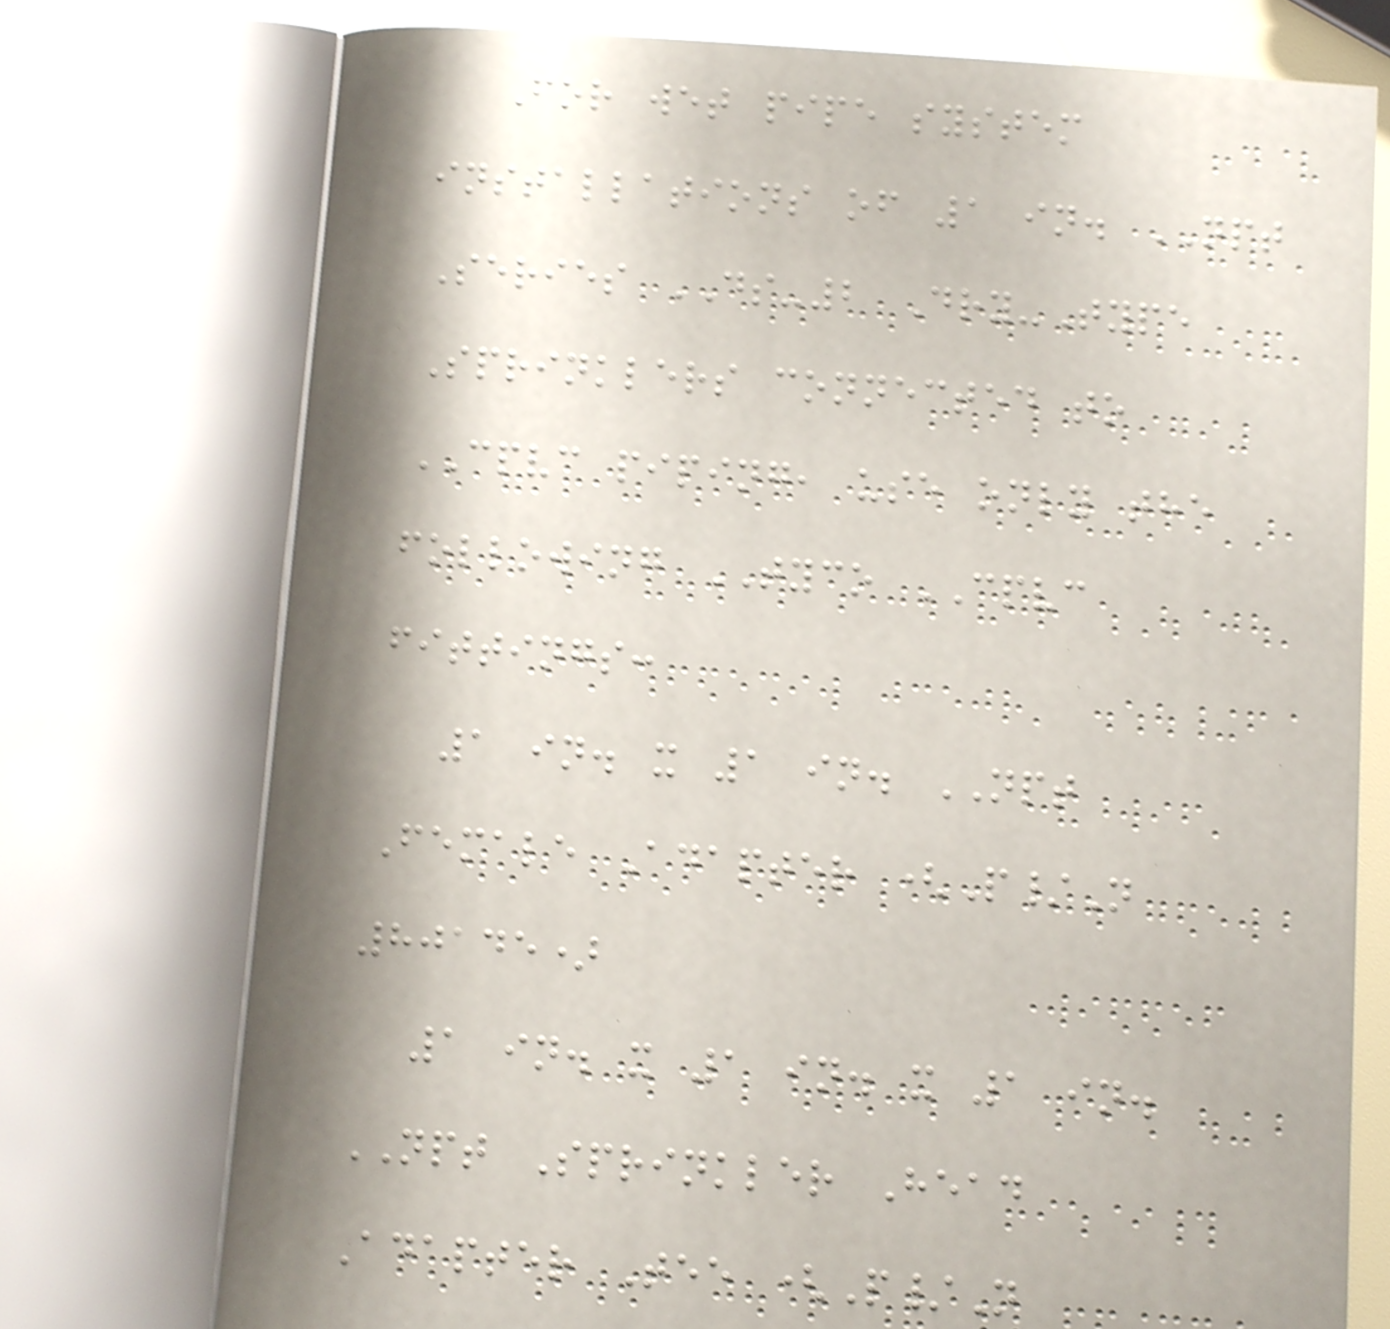For wet pipe system
installations of 1 in. NPT
Series DS-2 Dry-Type
Sprinklers connected to
CPVC piping, use only the
following TYCO CPVC
fittings:
1 in. x 1 in. NPT
Female Adapter (P/N
80145)
1 in. x 1 in. x 1 in.
NPT Sprinkler Head
Adapter Tee (P/N
